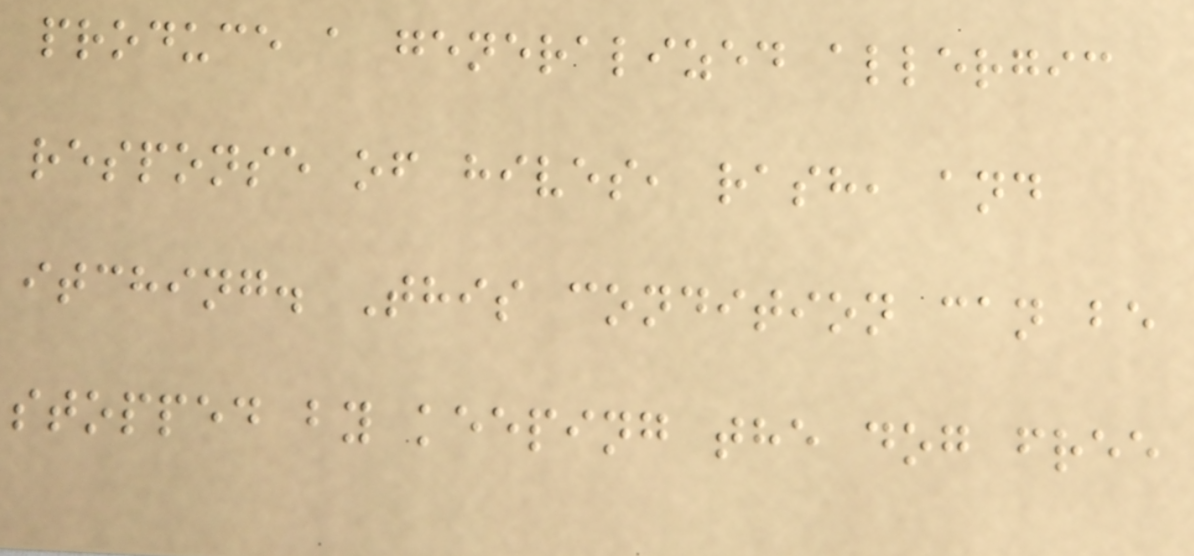produce a generalized allergic
response of hives, rash, and
itching. This condition can be
stopped by keeping the dog free
